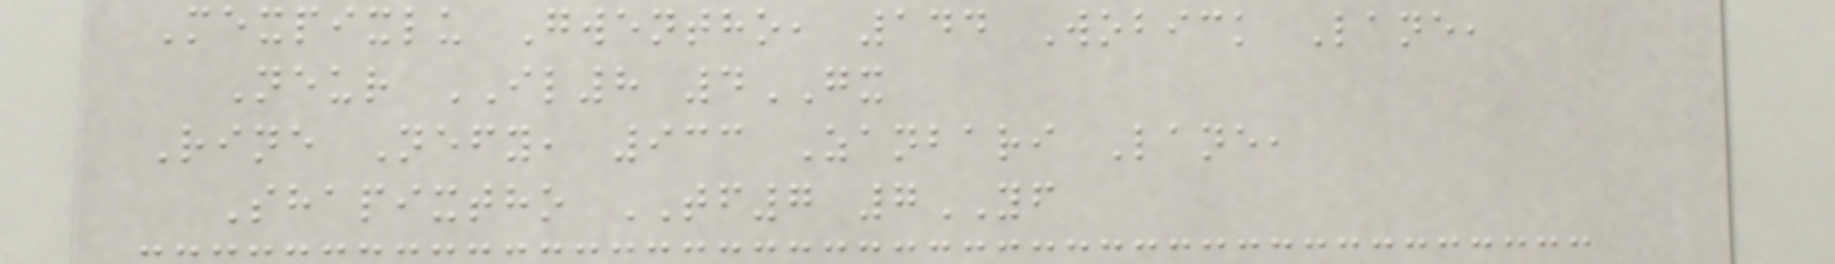Mexpixlu Gwentho, 144 Wobick Lane,
Neur IL8 4GX
Rine Nefy, 933 Zanbari Lane,
Shapixtho TF7 7YF
